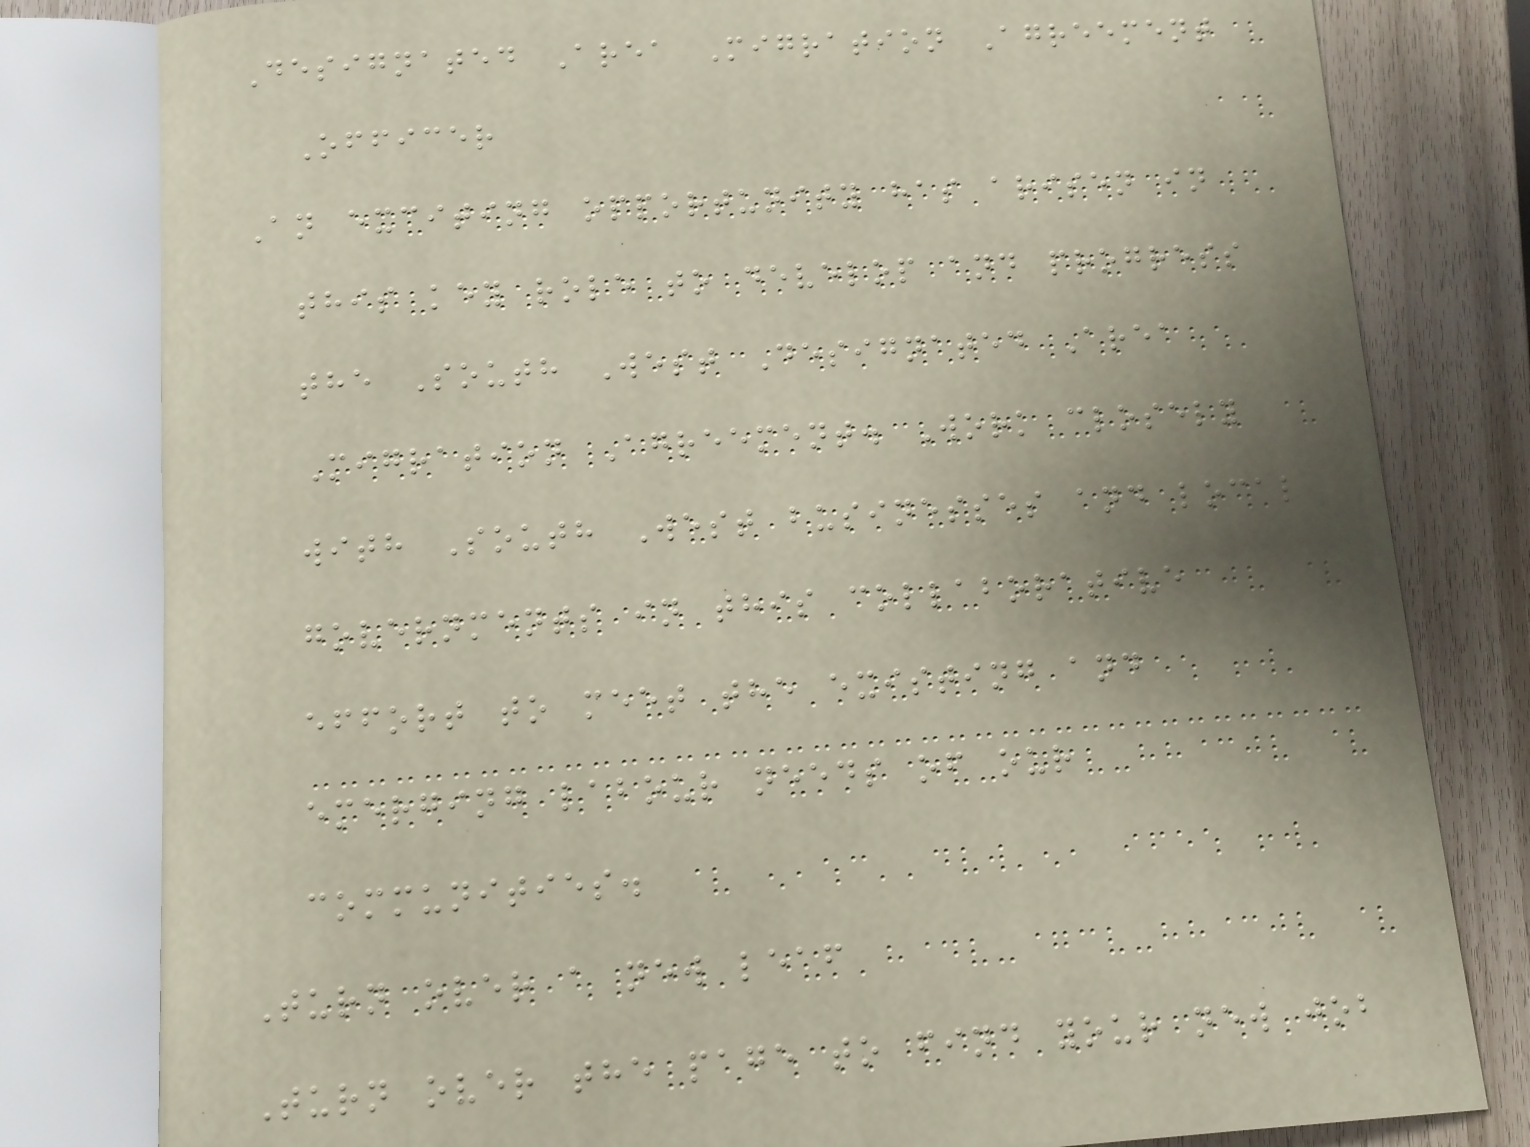Designated Area Migration Agreement
Officer
An exciting opportunity has arisen in
this key role to develop and progress
the South West Designated Area
Migration Agreement. Work closely
with South West businesses and local
governments in this collaborative
effort to meet the existing and
emerging labour needs of our
communities.
Turn over a new leaf
Turn over the page to find your new job
